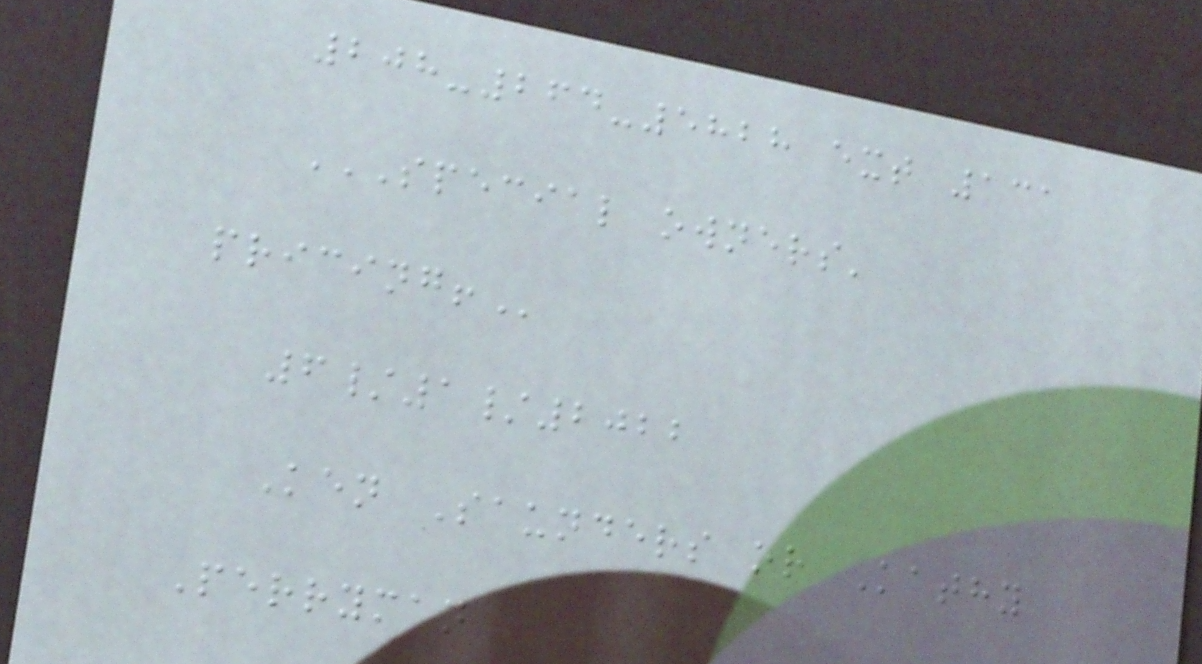208-264-5828 ext 131
SPECIAL OWNERS'
PRICING!
6/1/2022
Ken Saunders or Kathy
Perryman
